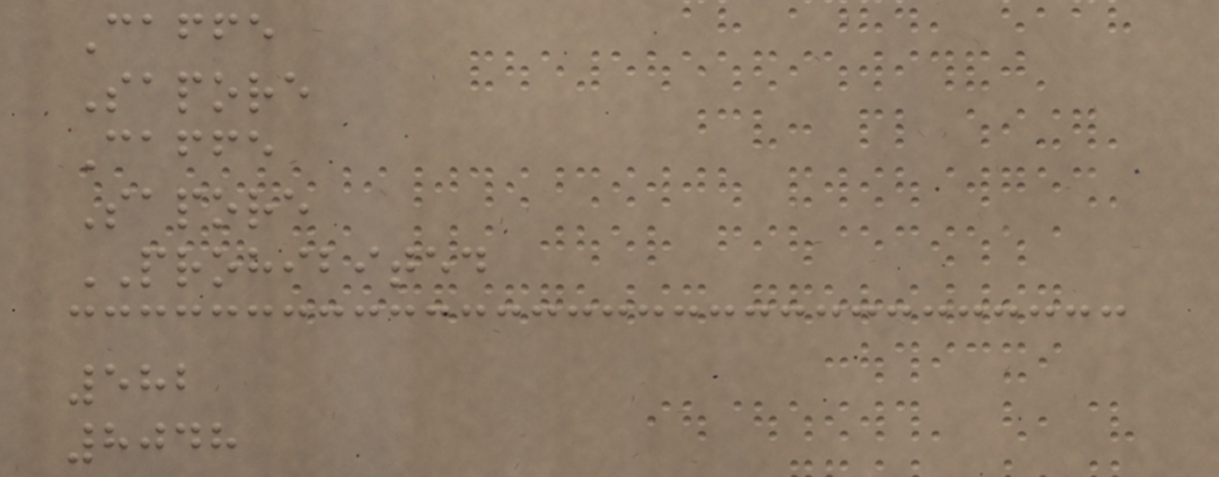Caffe
Sapore
Caffe
Sapore
PROHIBITED
582
8048
